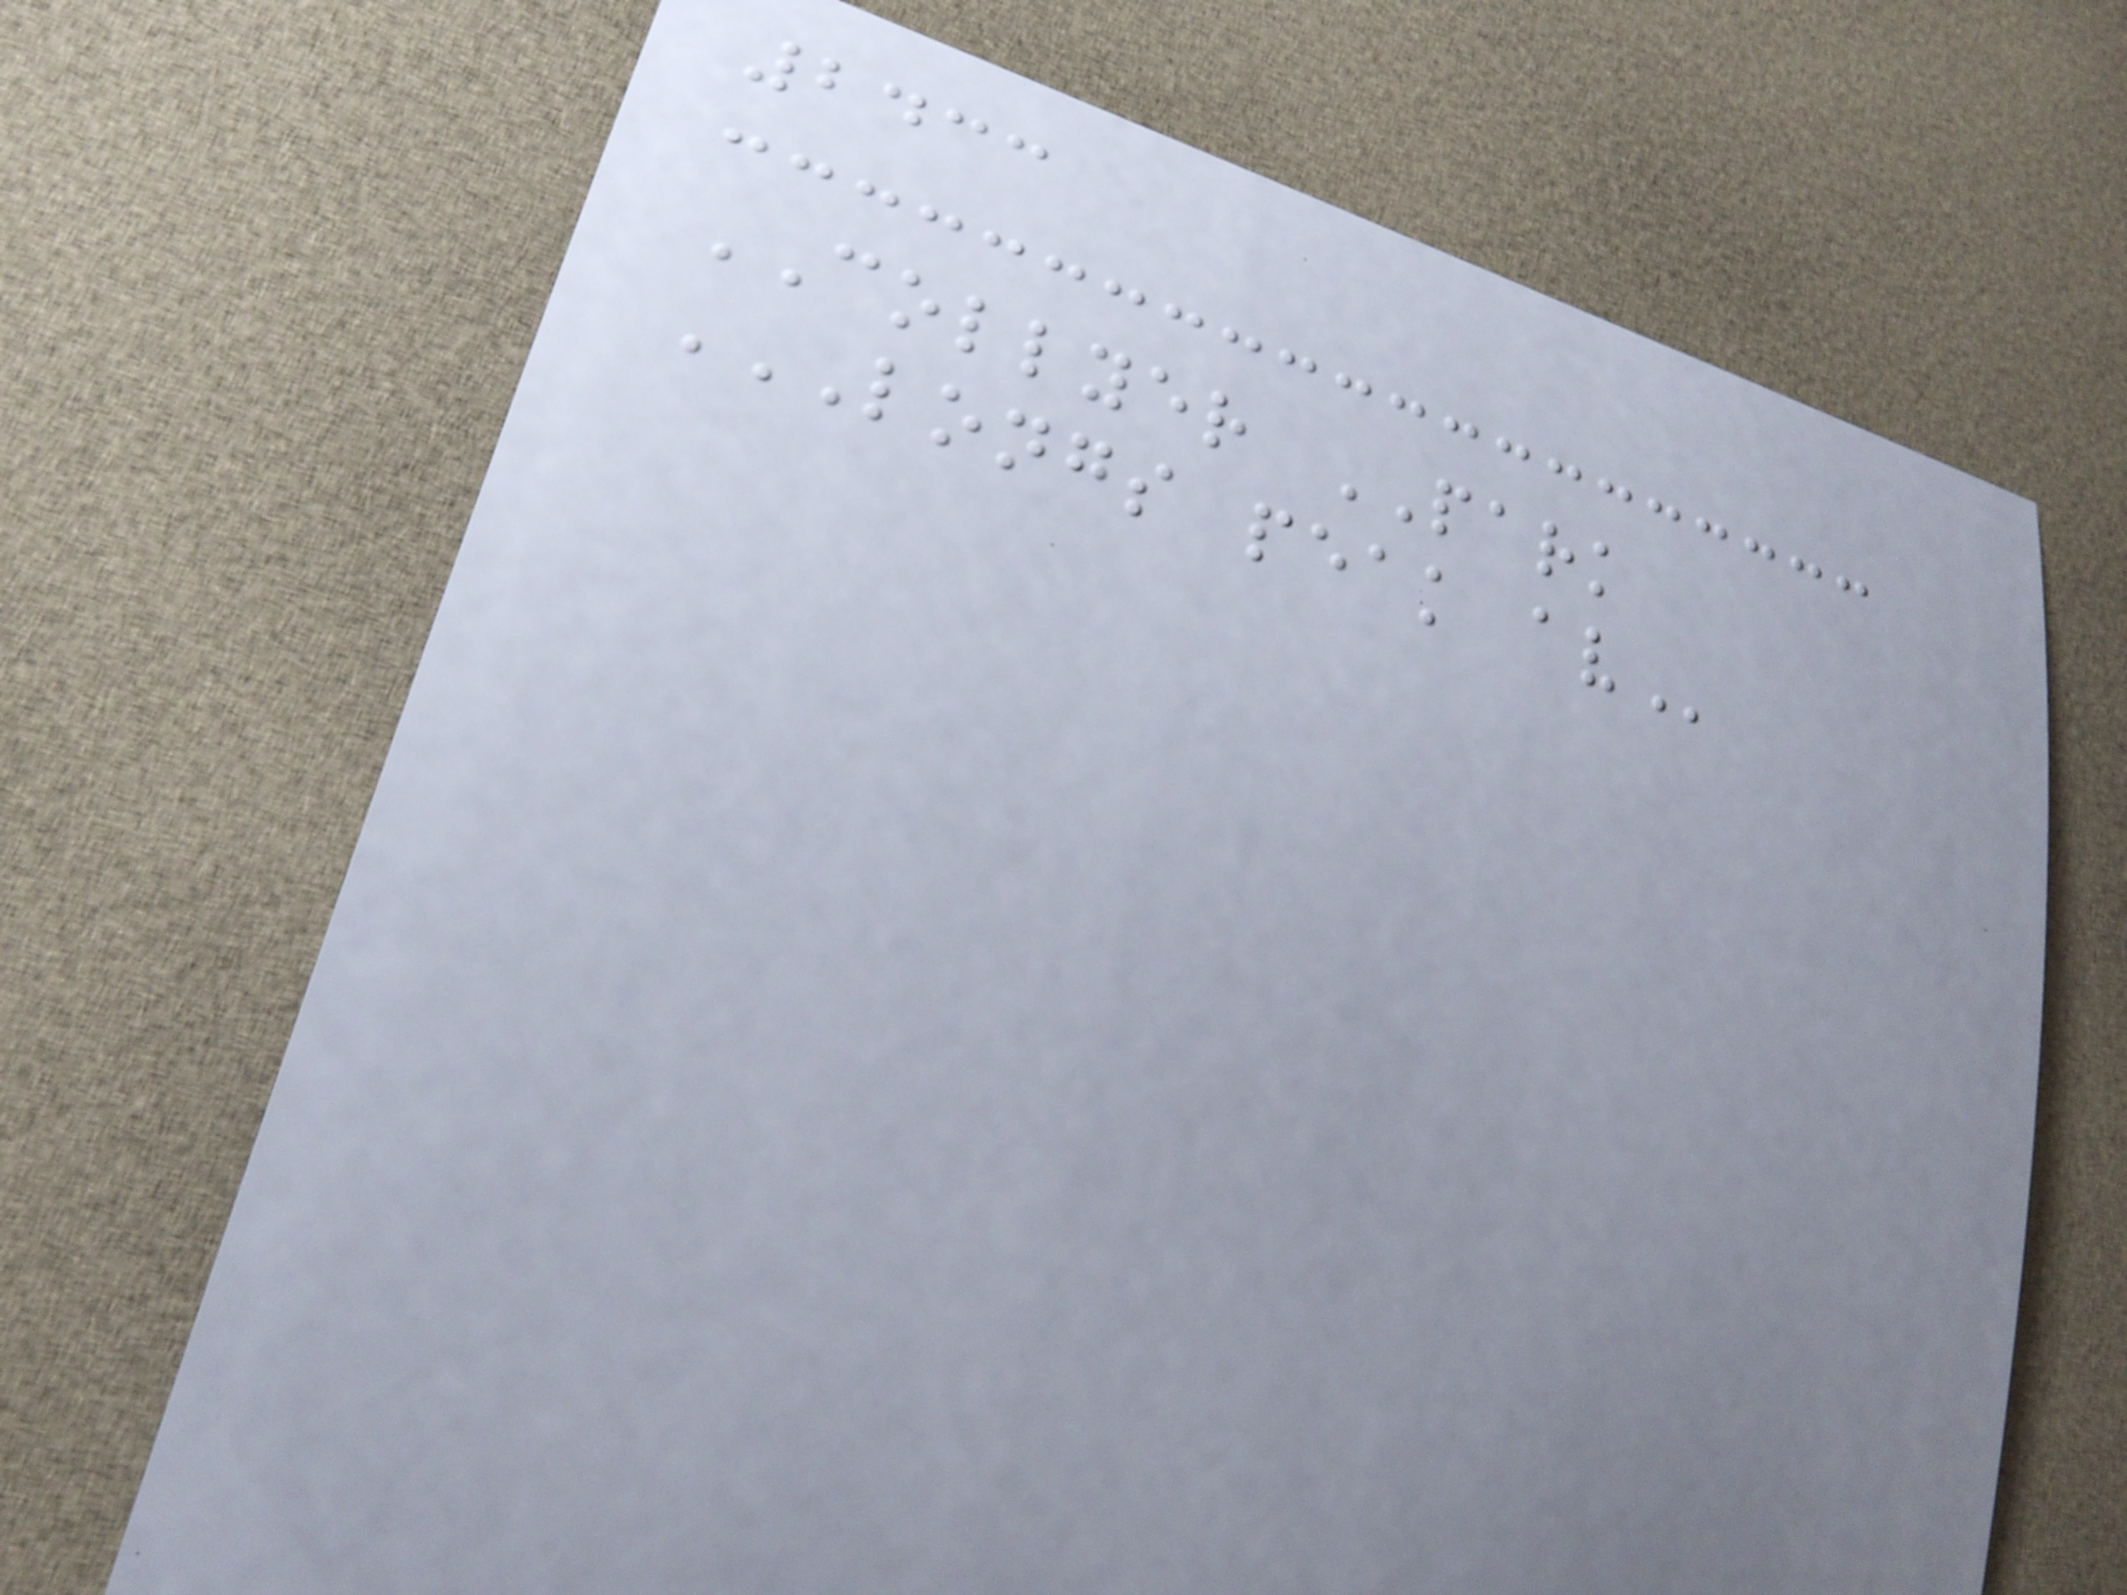2433
COLLYER PARK
LONGS PEAK AV
